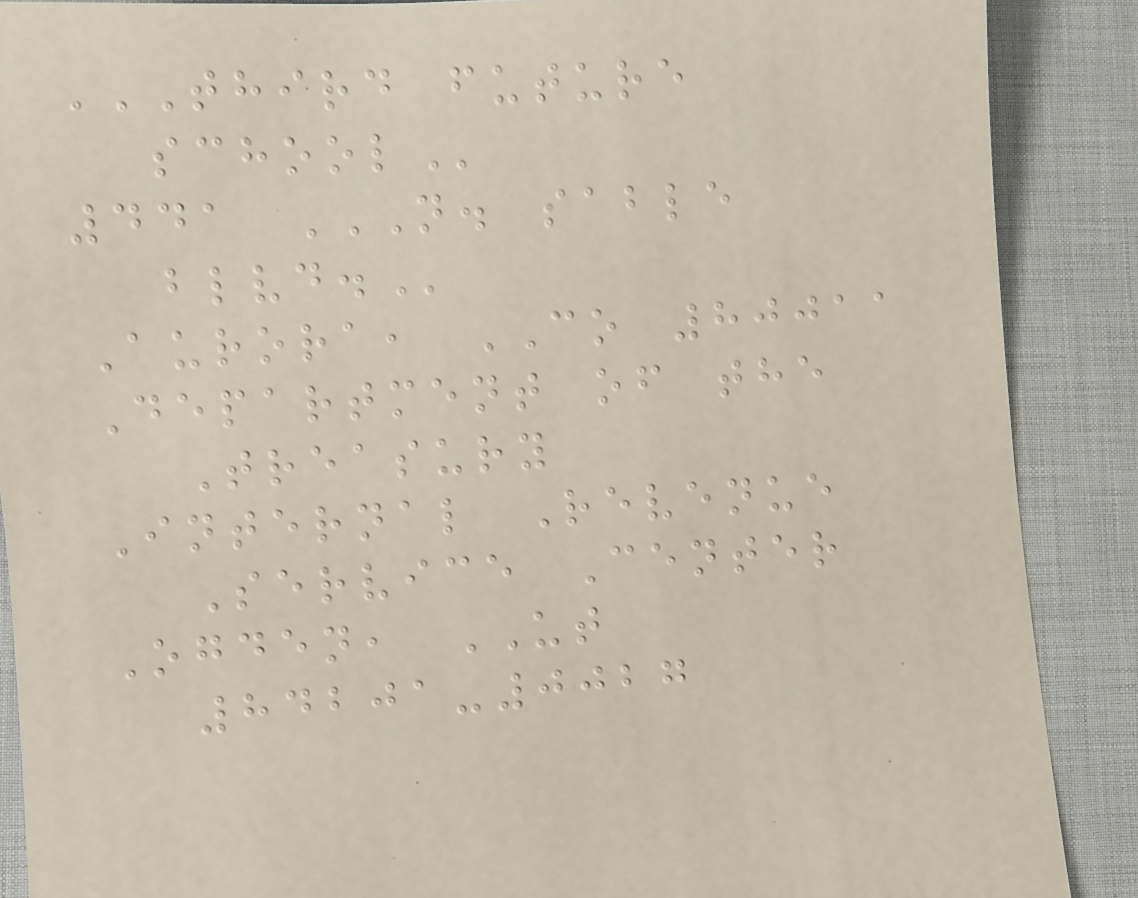THIRD FUTURE
SCHOOL
441 N. SABLE
BLVD.
Aurora, CO 80011
Department of the
Treasury
Internal Revenue
Service Center
Ogden, UT
84201-0027
